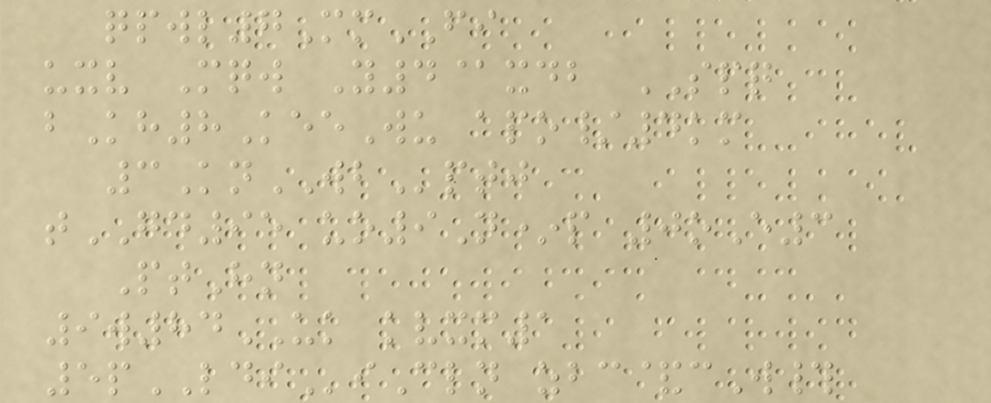qpwl7MmFI
uxv Mqw Y4@xdb SPQ
bKh8KeeWu apo/4km
3KnWBptj
tGD95 uo9N*p 0oE3
PtHn
9w84UK kvxm1
5pLDIiCln zbc&cW#
